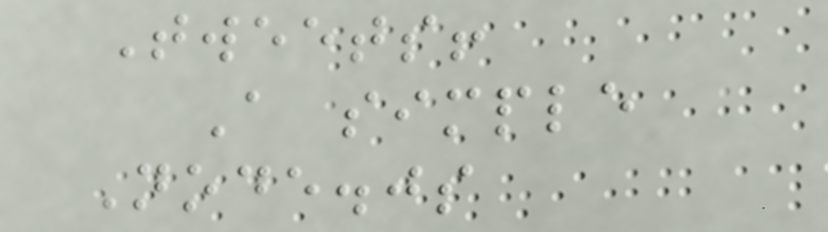Tweets!
A simple
Node.js
